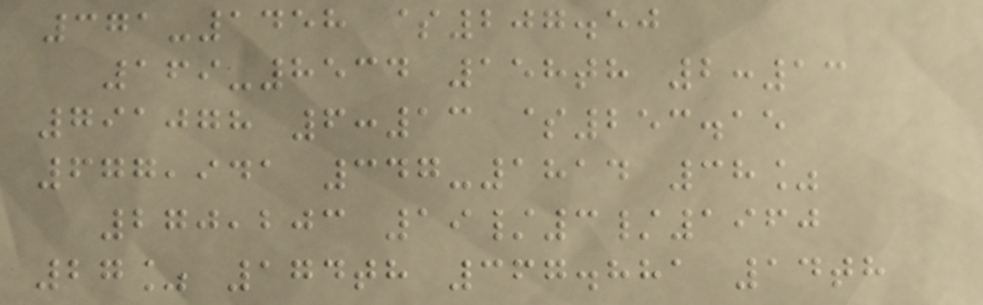371-1458 $207.50
169-8534 158th 2:13
791078 6:13 $253.15
677,941 347-1814 38%
270,203 19/3/1960
27% 174th 367.881 14th
